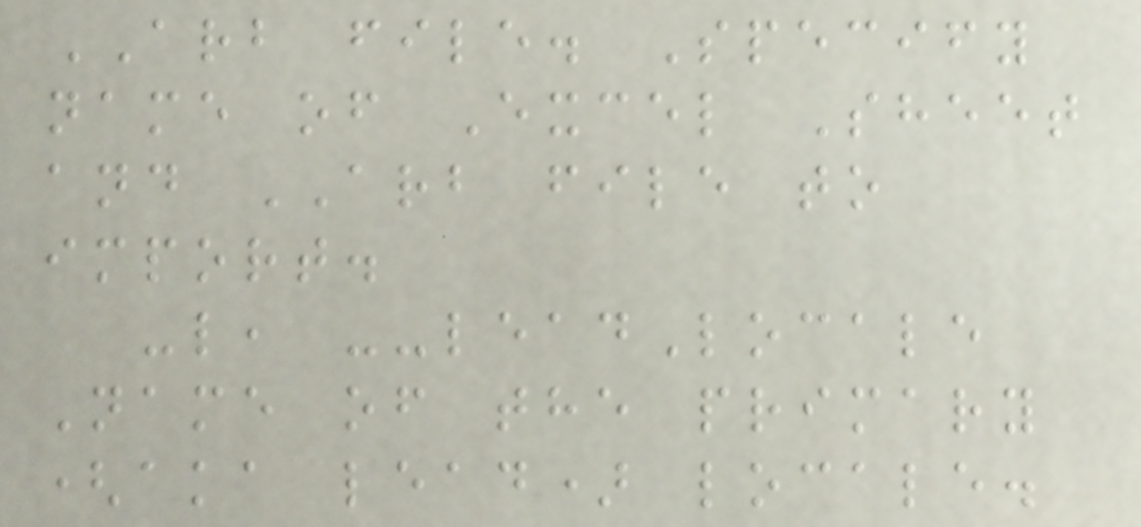ARB file. Specify
name of Excel Sheet
and ARB file to
import.
-l, --leadLocale
Name of the primary
(aka lead) locale.
